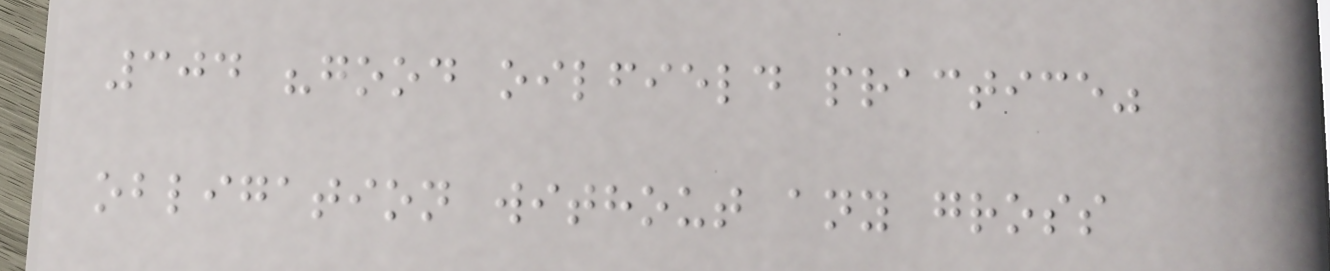304 "good oilfield practice"
obligation without any gross
